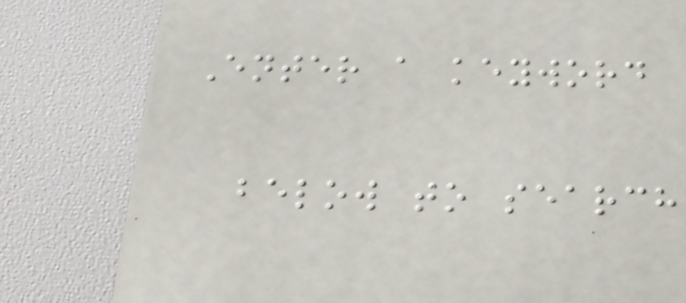Enter a keyword
below to search
